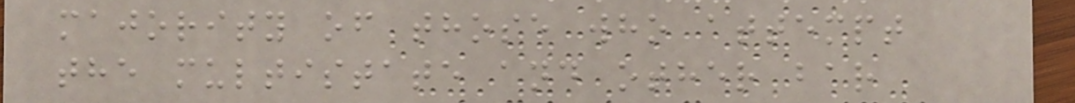majority of those who attempt
the multistate and other bar
